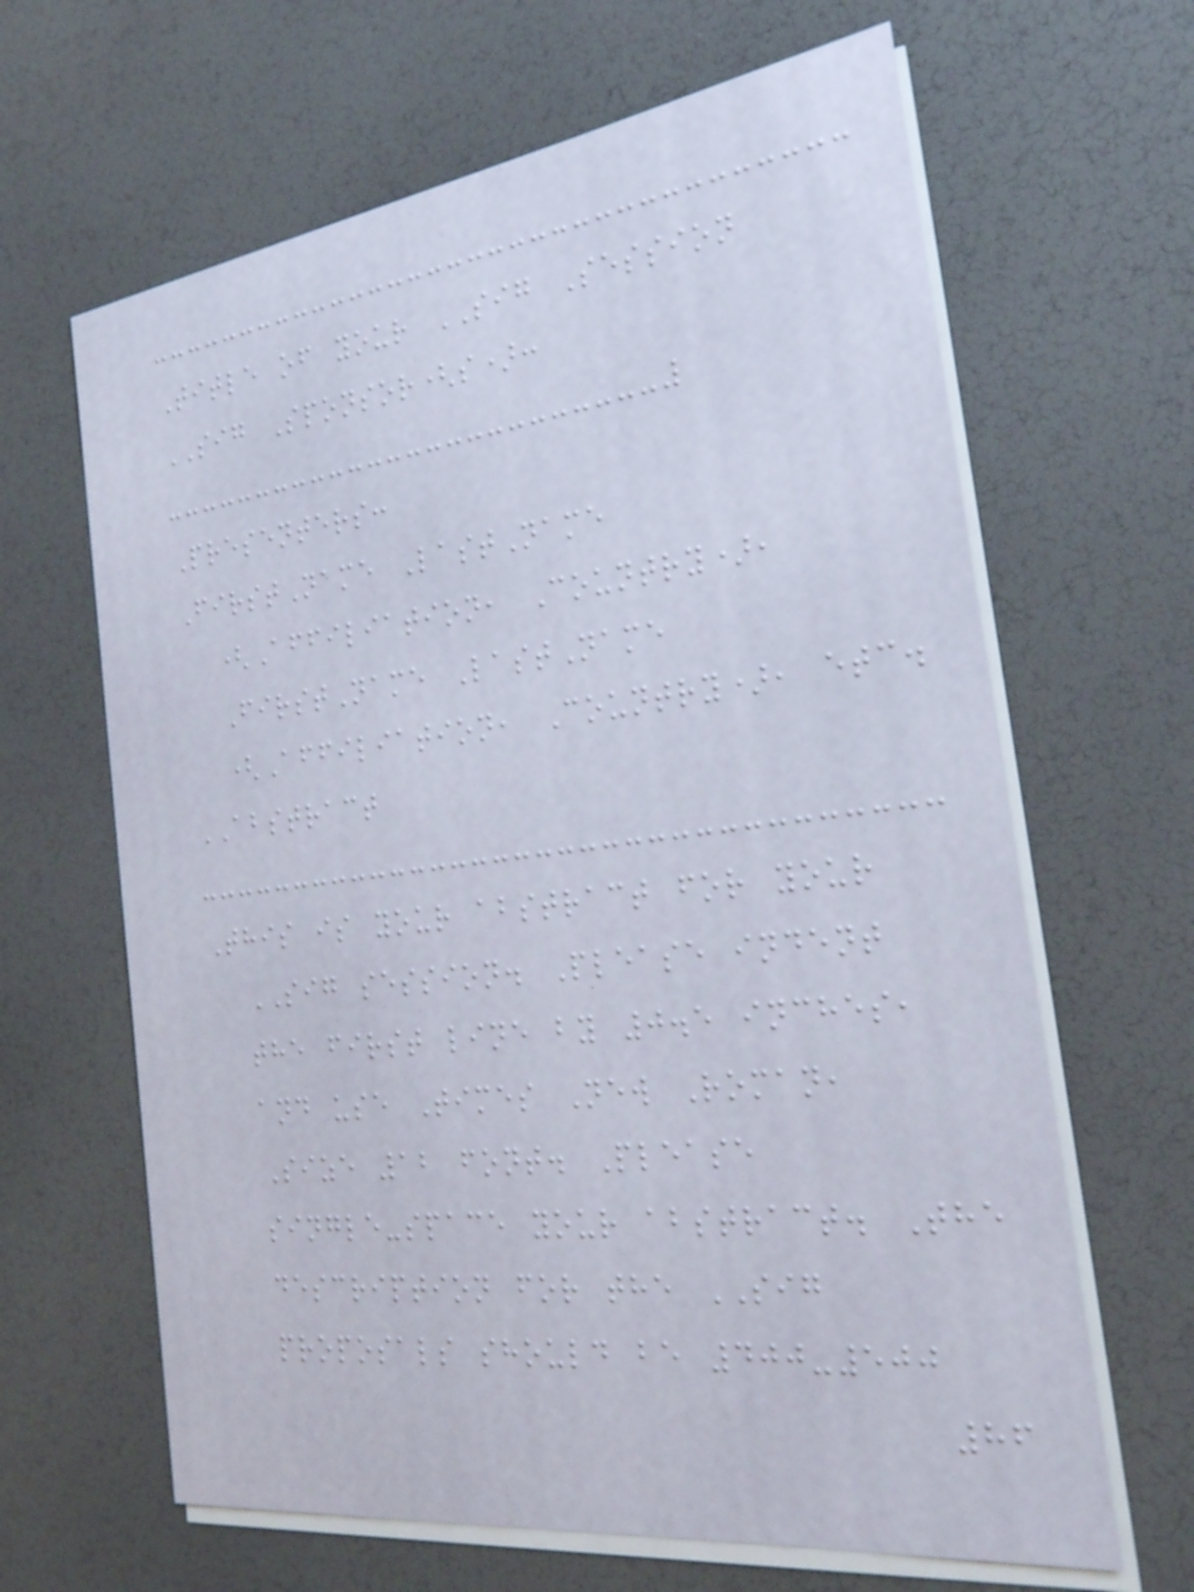Title of your SIG Session
SIG Sponsor(s):
Presenters:
FirstName LastName
(Affiliation, Country),
FirstName LastName
(Affiliation, Country), etc.
ABSTRACT
This is your abstract for your
SIG session. Please indent
the first line by 0.5 inches,
and use Times New Roman,
Size 12 font. Please
single-space your abstract. The
description for the SIG
proposals should be 400-500
86
